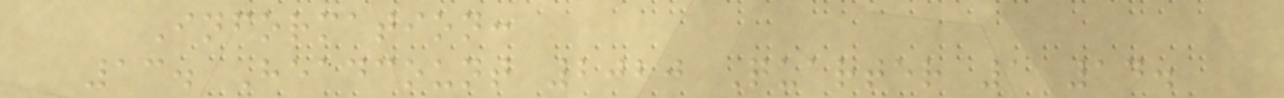Information:
13. Headcount 2020 Quarter 1 14.
